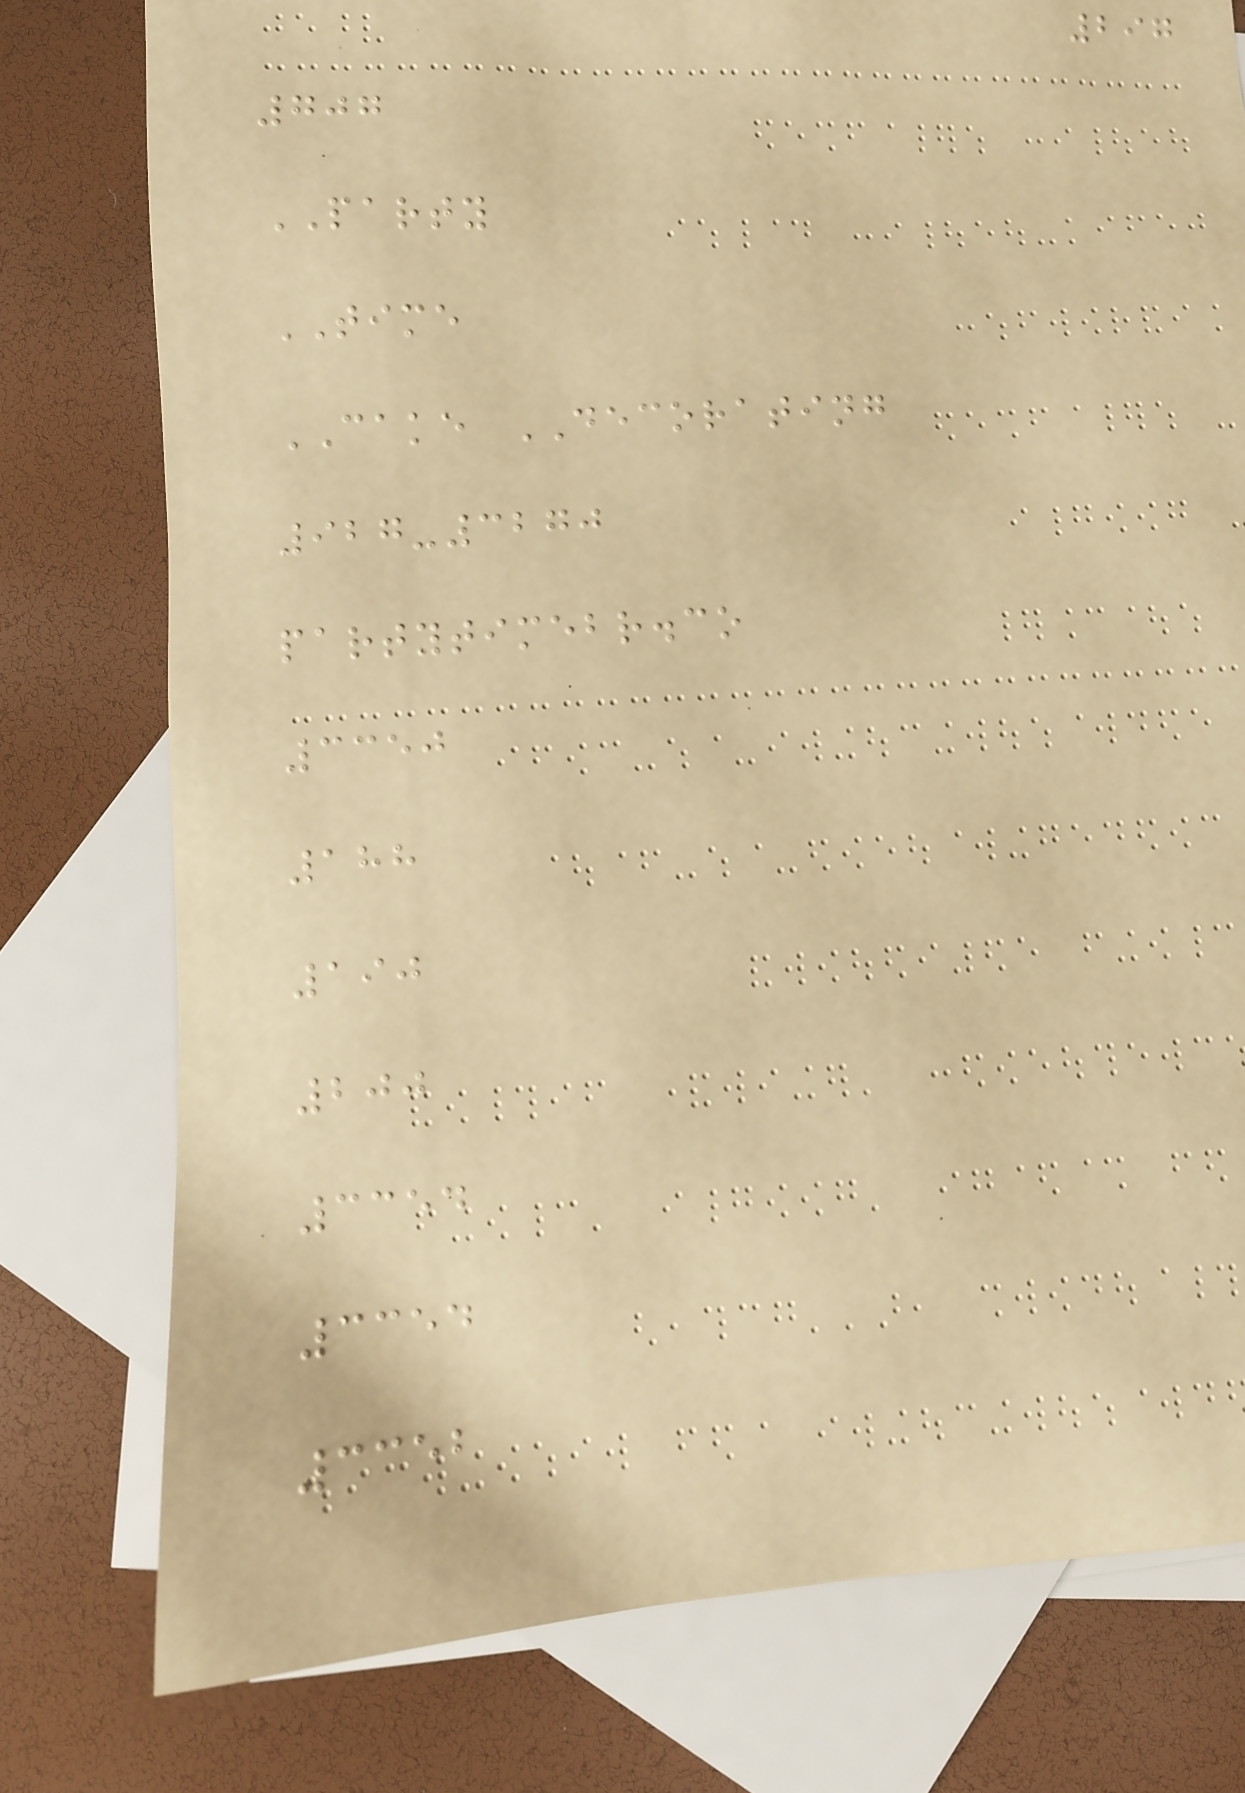297
707
PARTY
TIME
CAKE DECORATING
927-3270
partytimebr.co
3350
188
190
200
3354
3354
3352
